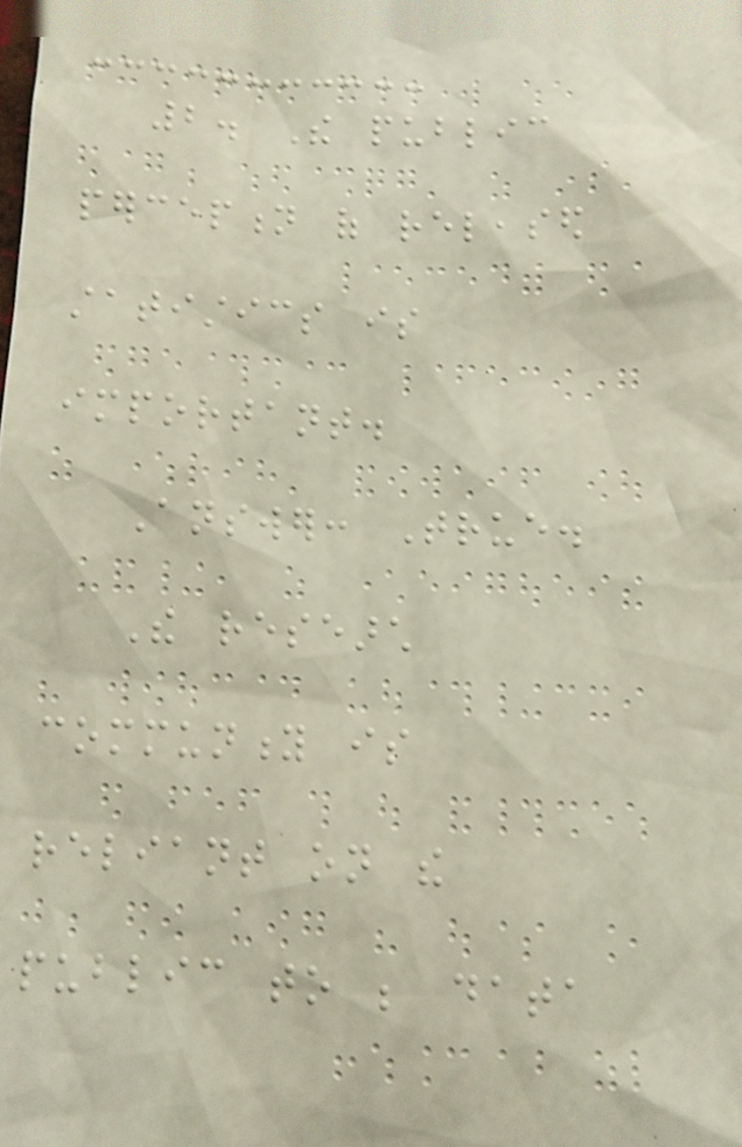2. The public
perception of released
statistics is
important.
Answer: True.
The research
community is
reliant on the
public to be data
